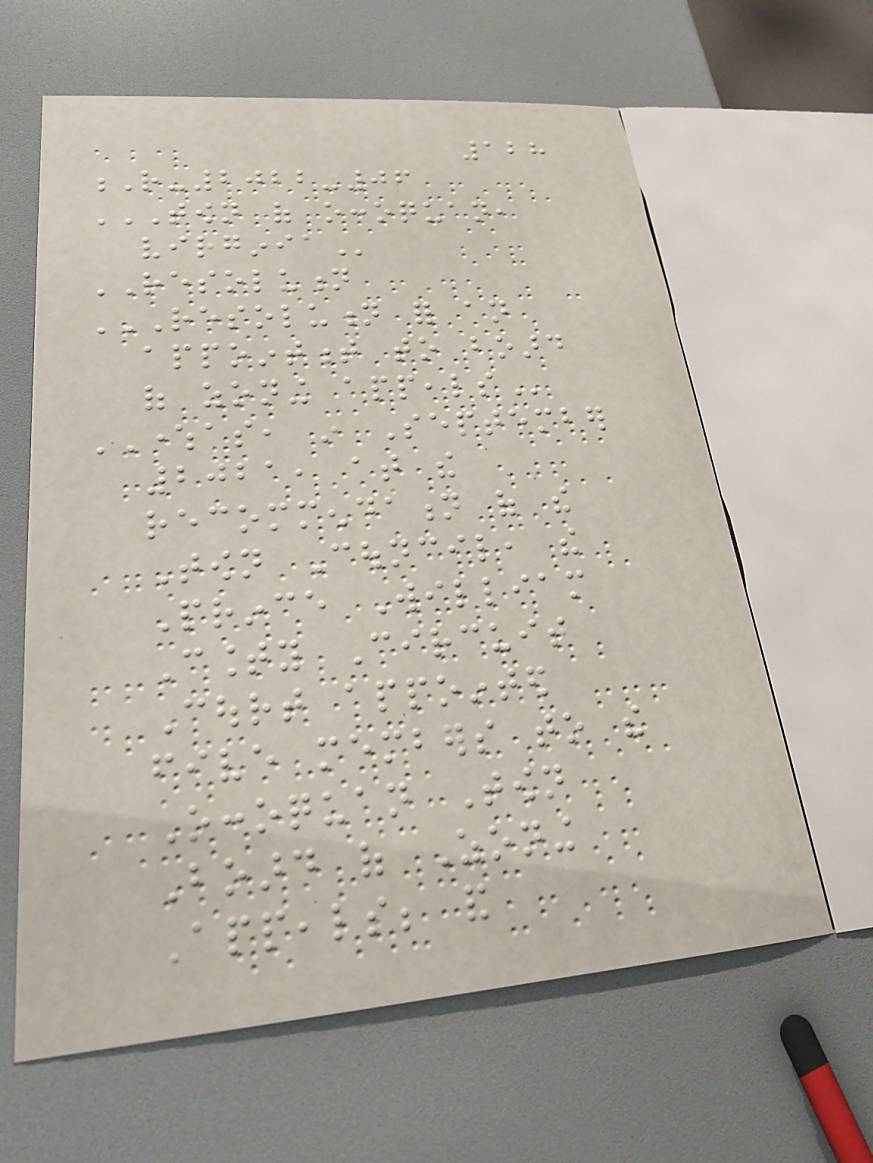128
R-2022-06
TOWN OF OCCOQUAN,
VIRGINIA
RESOLUTION
RESOLUTION FOR AN
APPOINTMENT TO BOARD
OF ZONING APPEALS
WHEREAS, in September
2021, at the
recommendation of the
Town Council, the
Prince William
County Circuit
Court appointed
five members to the
Occoquan Town
Board of Zoning
Appeals; and
